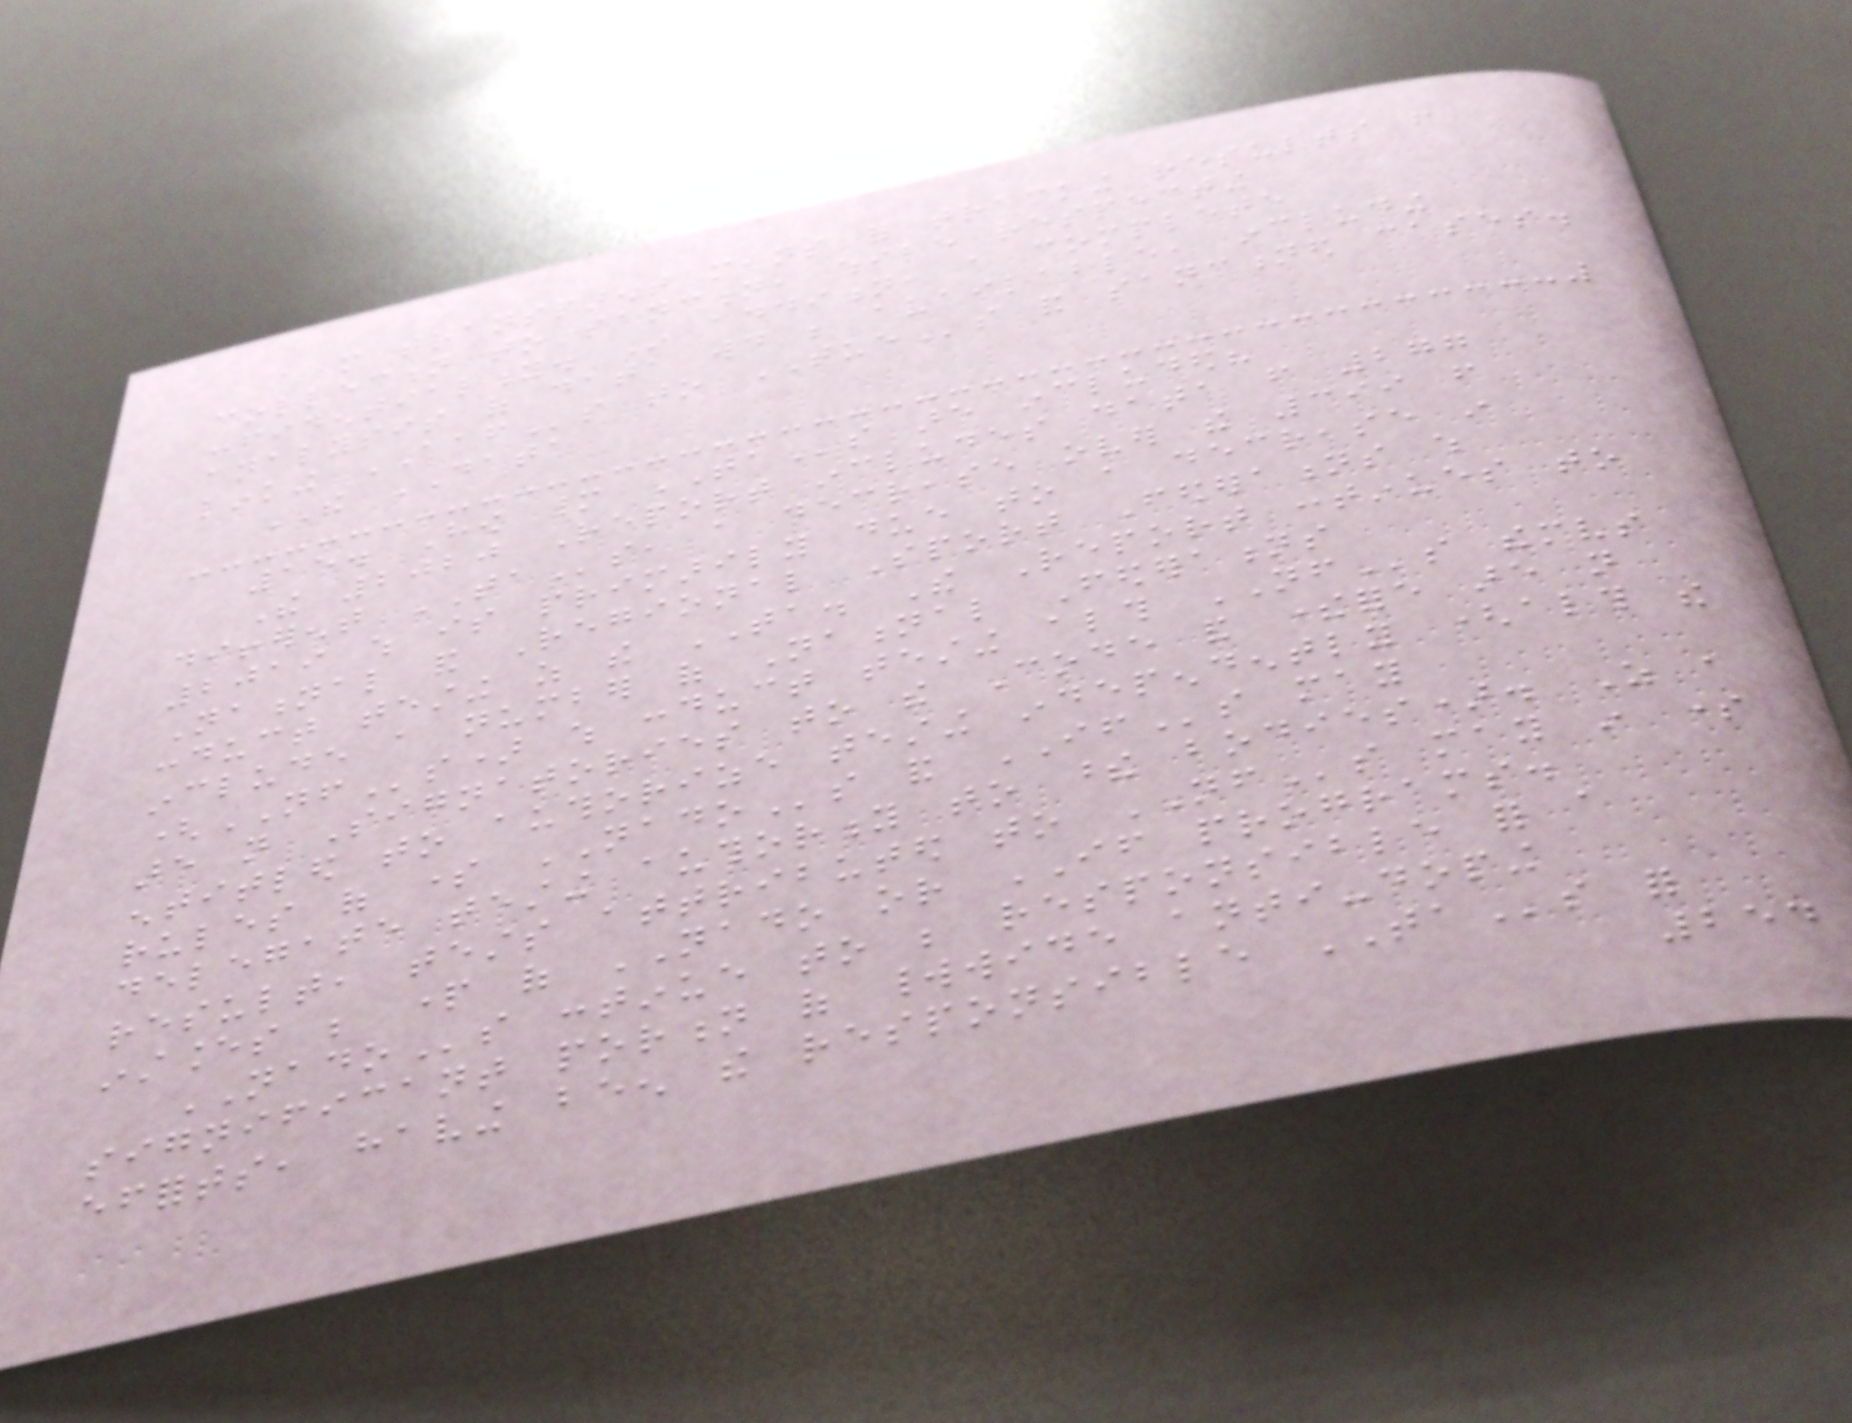a more transparent means for tracking results from
collection to sanction, while respecting
confidentiality. In addition, a complete
analysis of data would be available, including
linking AAFs to TUEs and sanctioned cases.
THE DATA
15. How many TAs are included?
The 2020 Report includes data from 277
different TAs, a decrease over the 399 from
2019 which is primarily due to a decrease in
National and Regional Sport Federations which
conduct testing as the TA. The Report continues to
include a number of National Federations
(NFs) which conduct testing although NFs themselves
are not Signatories to the Code and therefore are not
entitled to authorize testing independently (although the
rules of some NADOs and IFs may
delegate testing authority to these bodies). As a
result, tests attributed to NFs may in some
instances be part of NADO or IF programs.
NADOs continue to be responsible for a
significant portion of worldwide anti-doping
efforts, having been the responsible TAs for
254
